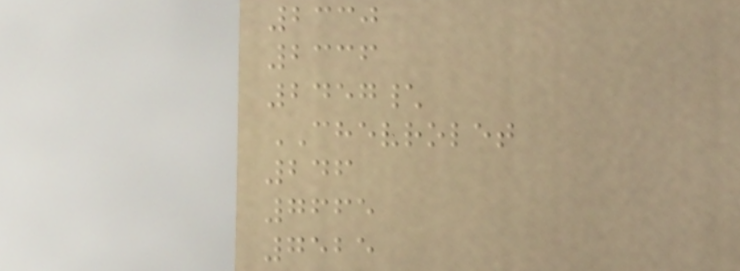2330
2336
2457\
CHEVROLET
246
7665
7525
